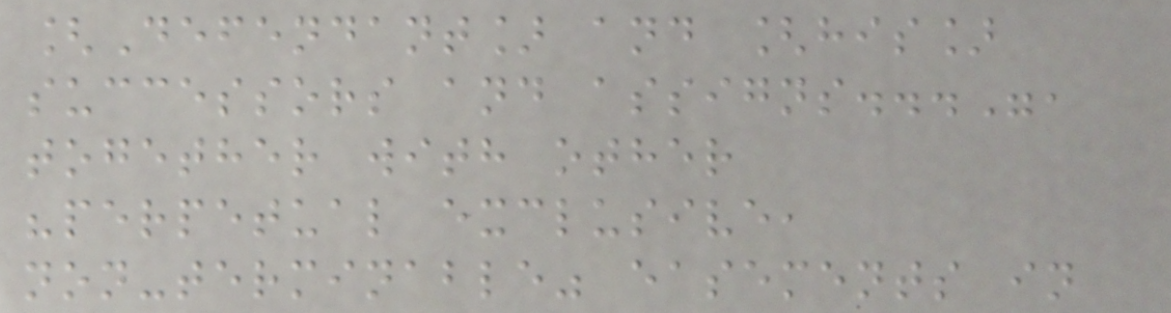[Defendant] and [his]
successors and assigns...",
together with other
"perpetual exclusive,
non-terminable" easements in
